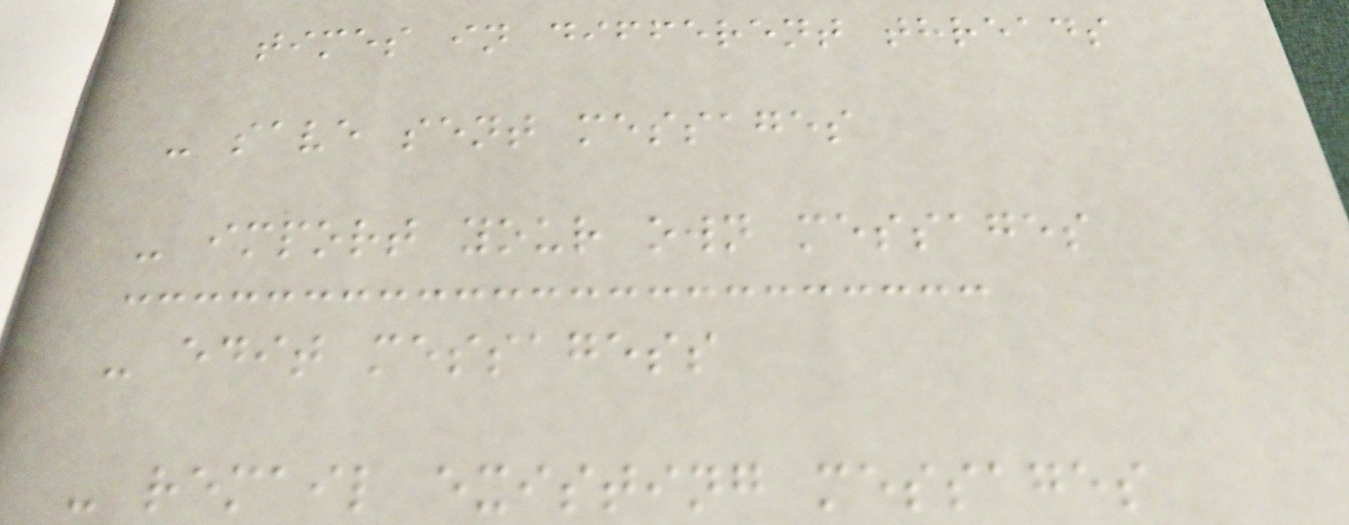times in different threads
- save sent messages
- import your own messages
- edit messagess
- remail existing messages
